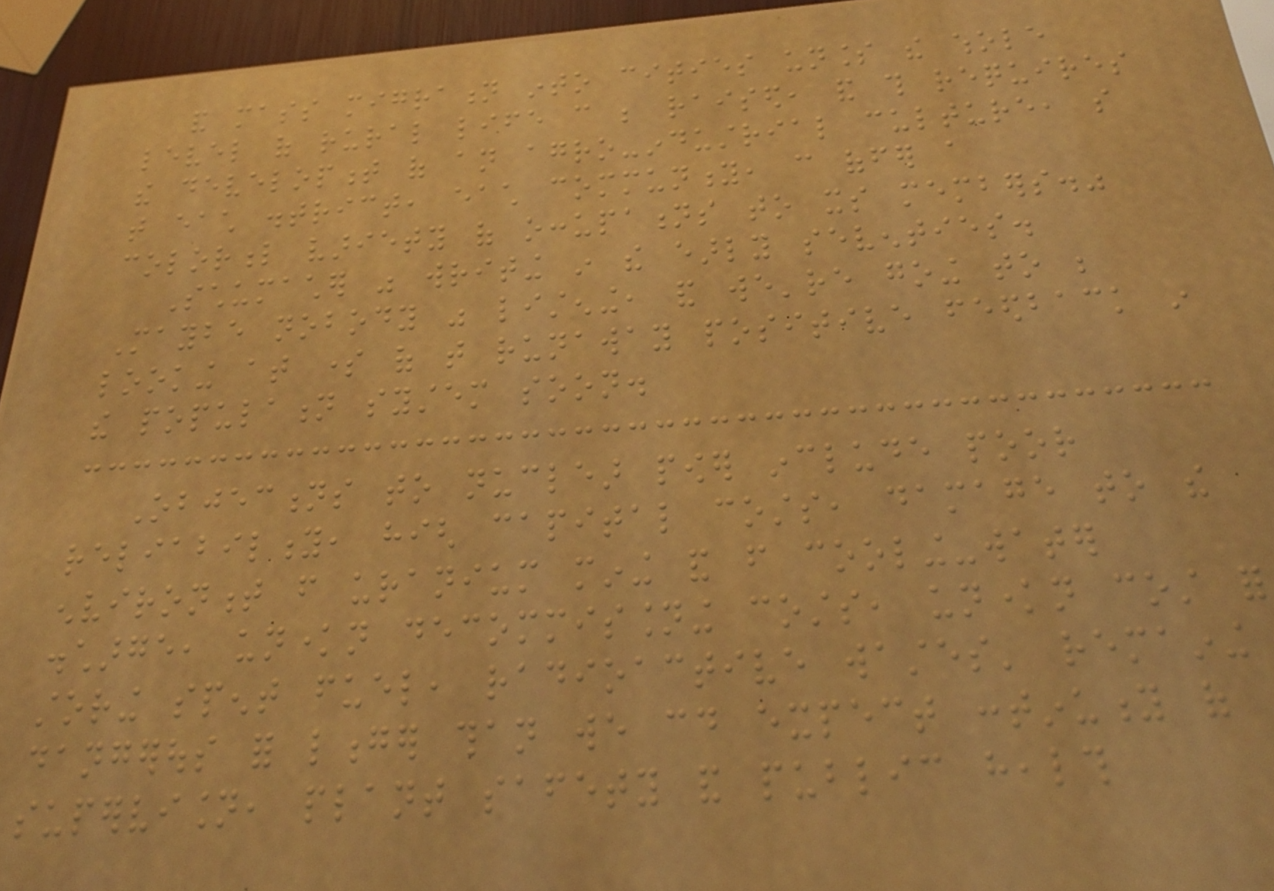and mass migration into cities unless the whole
level of rural life can be raised, and this requires
the development of an agro-industrial culture, so
that each district, each community, can offer a
colorful variety of occupations to its members."
Schumacher was writing in the early seventies.
Maybe nobody was listening, and we're going to be
looking at some of that runaway positive feedback in
the population system soon.
Objections to nuclear power include poor
reliability, high capital costs, damage to the
environment from uranium mining and from cooling-water
discharge, unknown decommissioning costs, unknown cost for
storing spent fuel, radioactive wastes' remaining
dangerous for longer than we could expect continuity of
supervision, plant safety and public health
